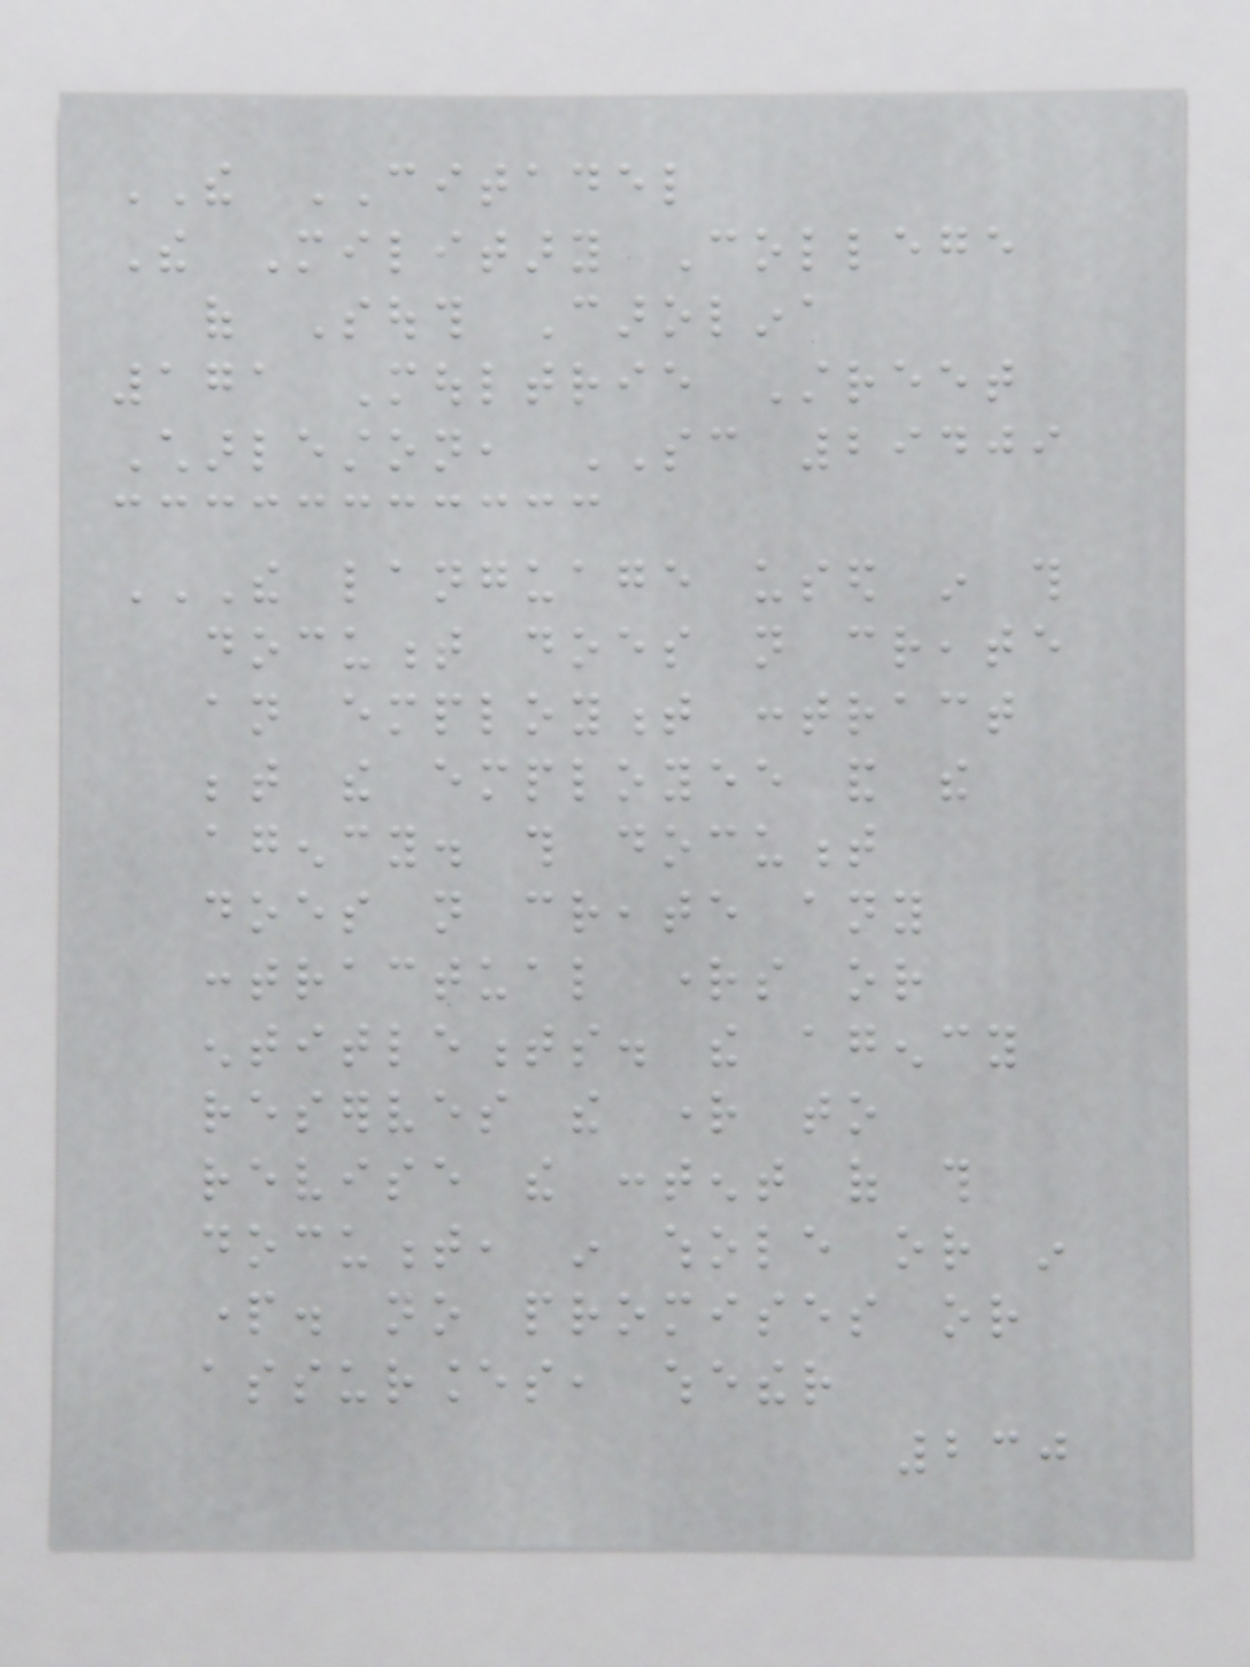THE CITADEL
The Military College
of South Carolina
171 Moultrie Street
Charleston, SC 29409
THE LANGUAGE USED IN THIS
DOCUMENT DOES NOT CREATE
AN EMPLOYMENT CONTRACT
BETWEEN THE EMPLOYEE AND THE
AGENCY. THIS DOCUMENT
DOES NOT CREATE ANY
CONTRACTUAL RIGHTS OR
ENTITLEMENTS. THE AGENCY
RESERVES THE RIGHT TO
REVISE THE CONTENT OF THIS
DOCUMENT, IN WHOLE OR IN
PART. NO PROMISES OR
ASSURANCES, WHETHER
230
